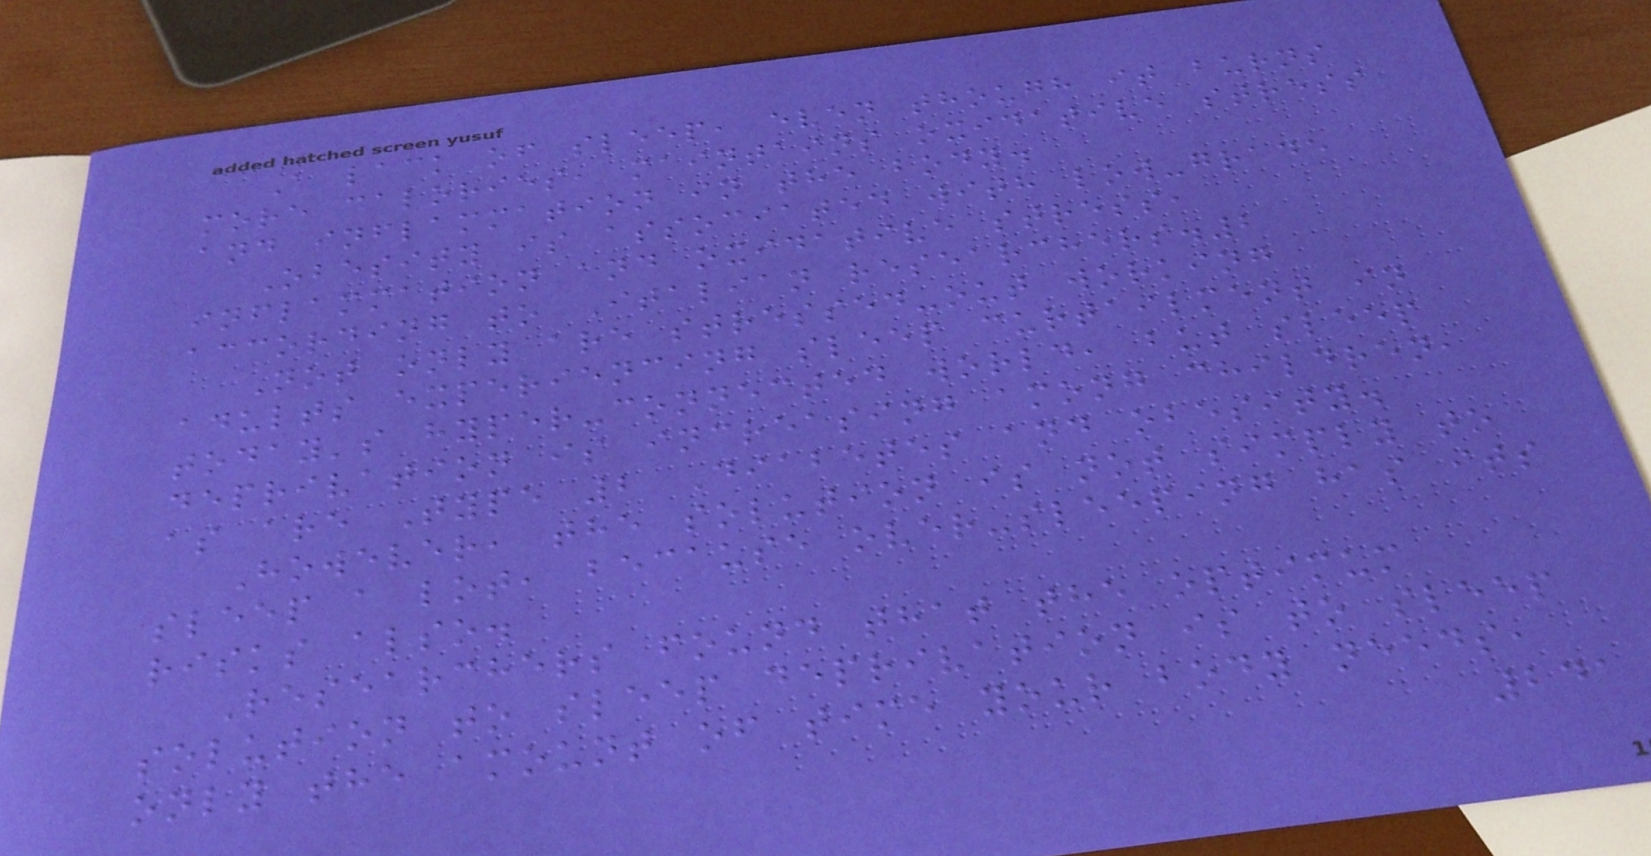A lack of sleep, even though it burns
more calories, maintains oxidative stress
and inflammation in the body.
Obesity is associated with low-grade
inflammation and oxidative stress,
according to Italian researchers.2
Not only are stressed-out working
adults experiencing sleep curtailment in
today's hyper-connected world, but sleep
deprivation is increasing among children,
as are Type 2 Diabetes and obesity.
However, the solution is not simply to
sleep a lot, because over-sleeping has its
risks also.
Researchers found that the optimum
solution to sleep deprivation is to sleep
only the amount of time your body needs,
241
